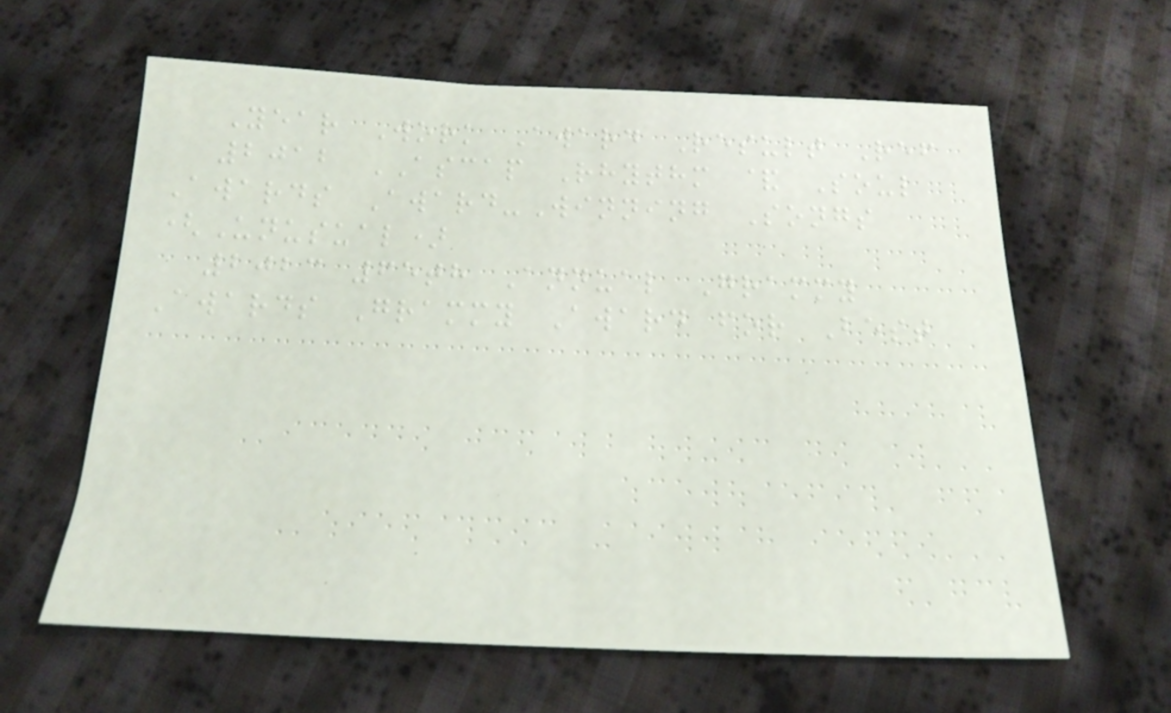Year Work Award Result Ref
2012 ASCAP Rhythm & Soul
Awards Award-Winning Songs
(Unusual)
2023 65th Annual Grammy
Awards Grammy Award for Best
